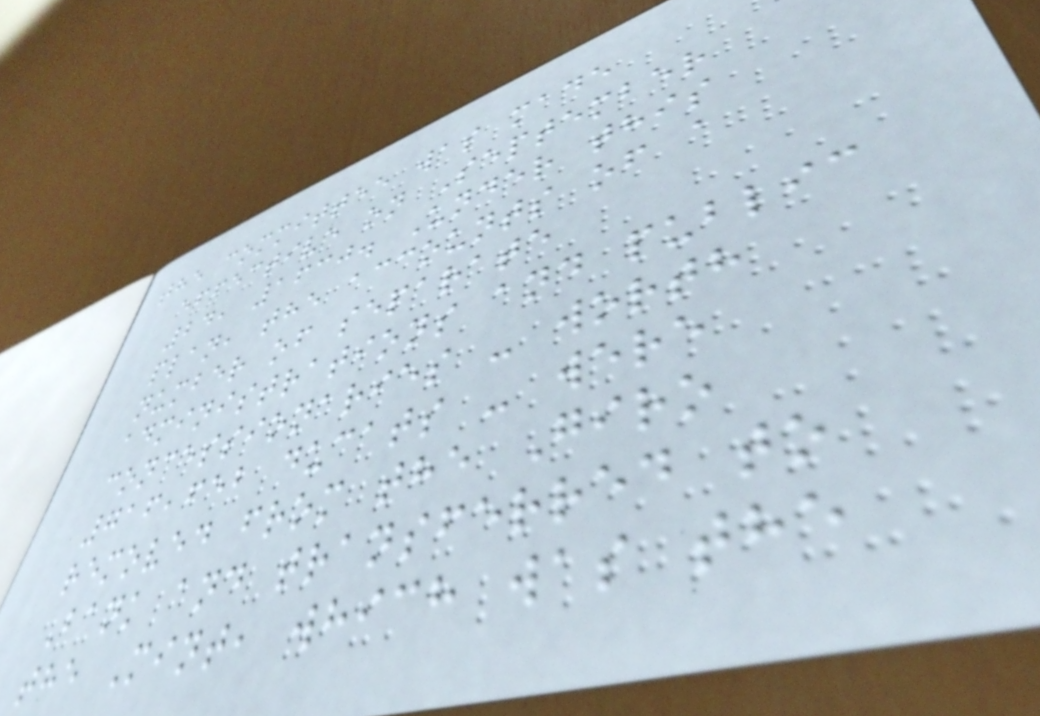the committee was made
effective on September
24, 1630. Under this
plan, the accounts of a
number of separate
administrations and public
concessionaries - worth
716,652 ducats - were
removed from the Giro
Bank and transferred to
the Mint, which was the
